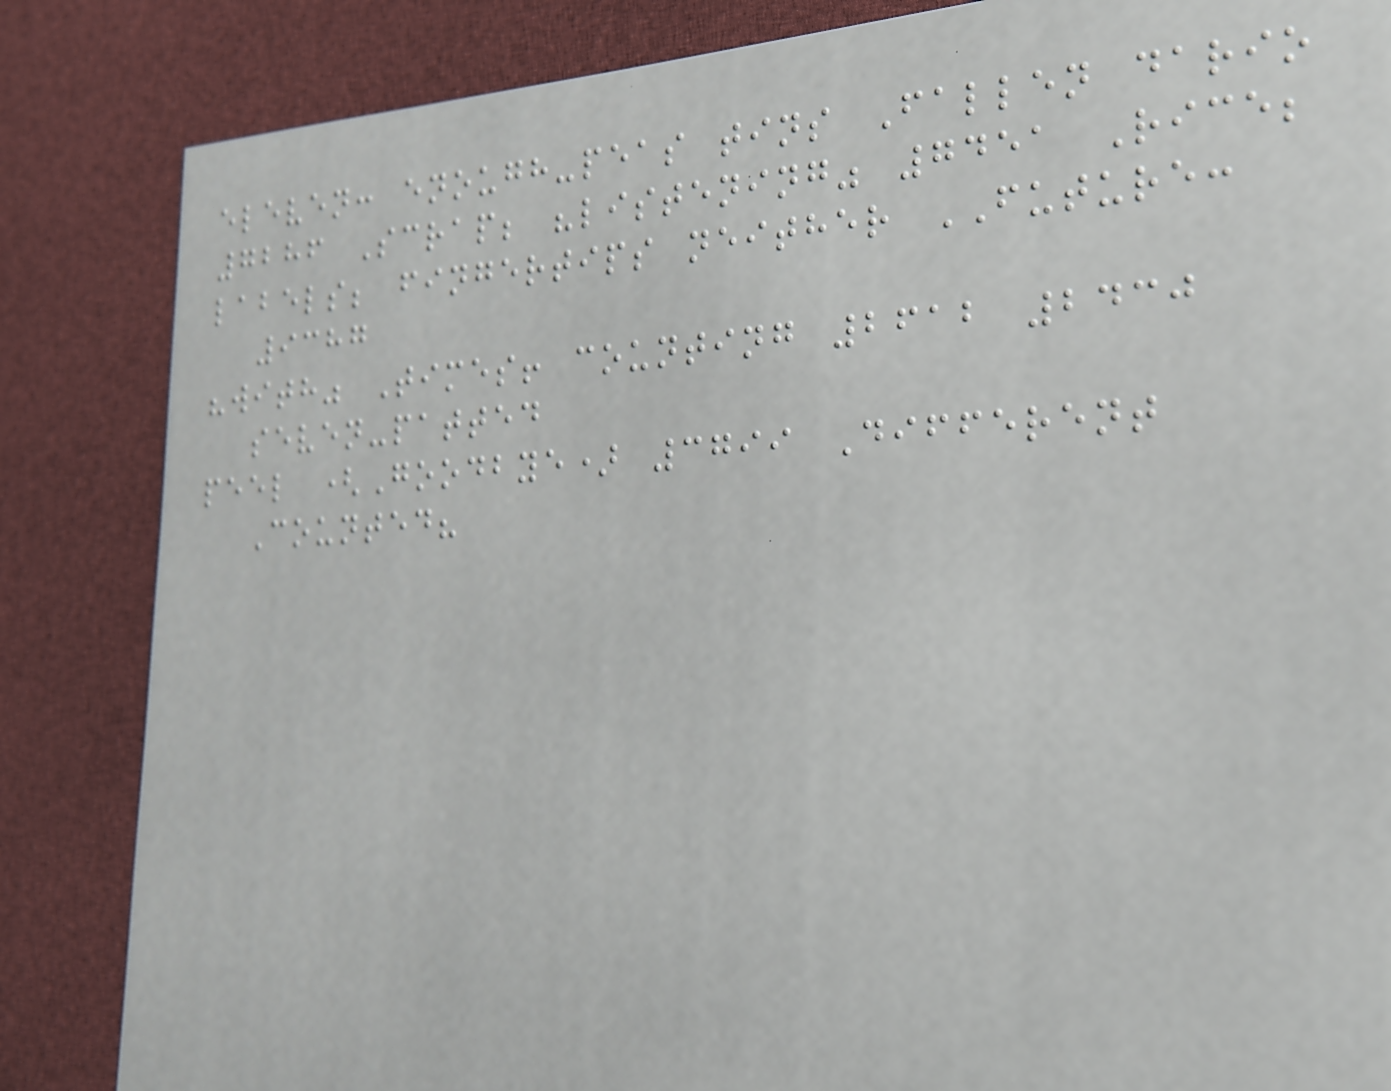eleven: enough-peas tins Fallen dario
7286 Scrap; "listening" 7451 Rice;
labels; fingertips neither FUTURE:
9387
"with" Times! counting 2612 2430
seven-patted
peel (Goodbye) 3799 Different
Counted?
